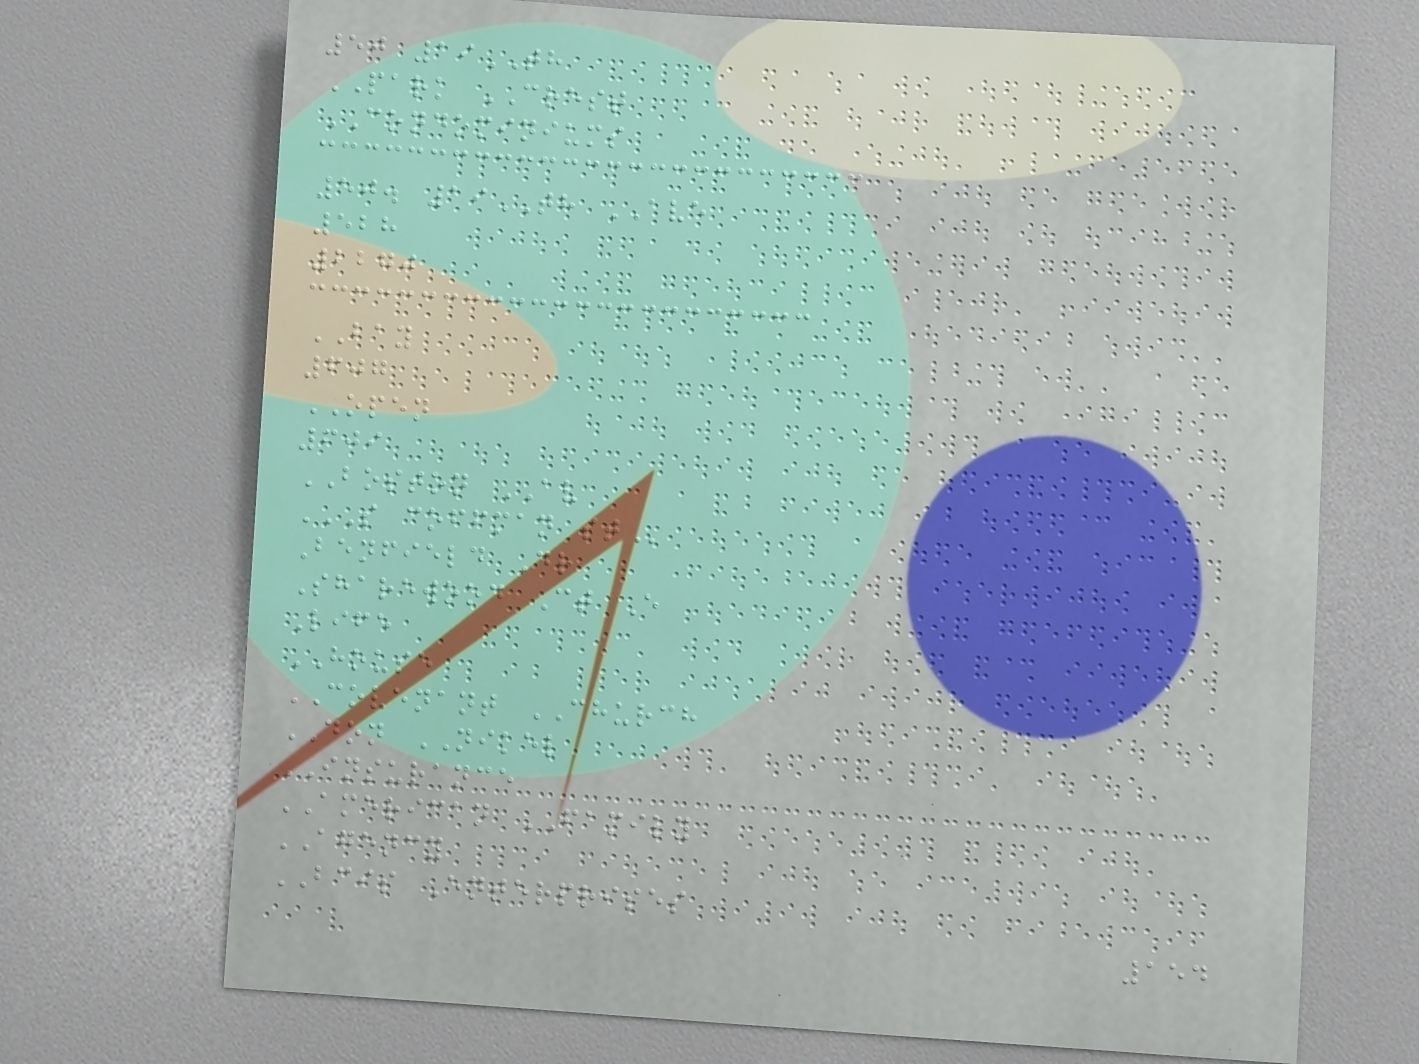50 19TH
PARK CREST
CONDOMINIUMS
50. 19TH AVE
528
2270
BAY
607
OPEN
609
BOSTON AV
S COFFMAN ST
Benfield Dr
Sharewood Ct E
Life
HOUSE
COVENANT CHURCH
DON NIKEL
INSURANCE
AMERICAN FAMILY
AGENCY
BCIS Enterprises
154
